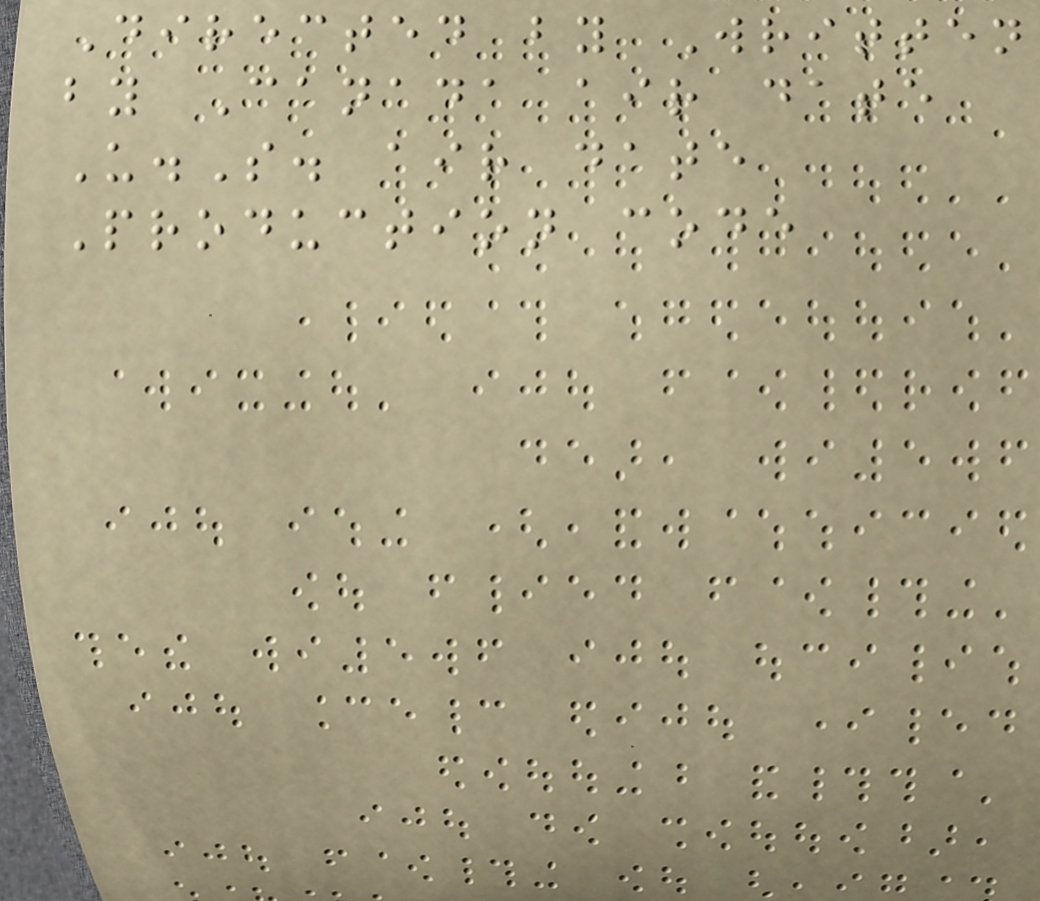Directed by Written
by Canada air date
U.S. air date
Production code
